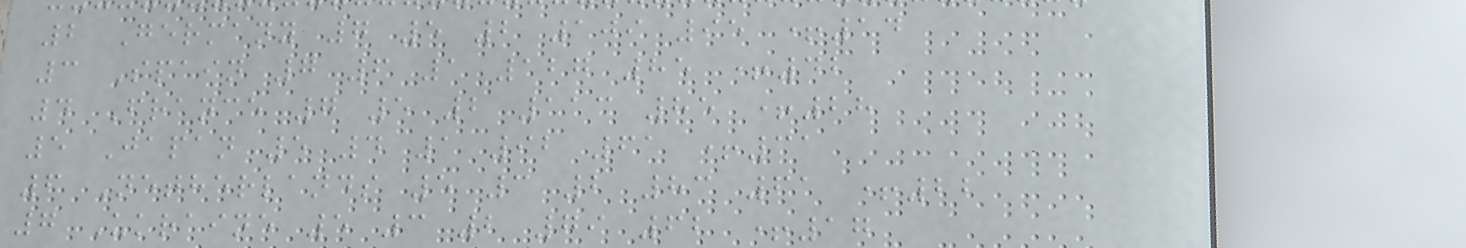2 Germany 7 5 2 109 95 +14
3 Spain 7 6 1 127 85 +42
4 France 7 5 2 113 85 +28
5 Japan 5 4 1 92 61 +31
6 Netherlands 5 3 2 83 61 +22
7 Ukraine 5 3 2 79 62 +17
